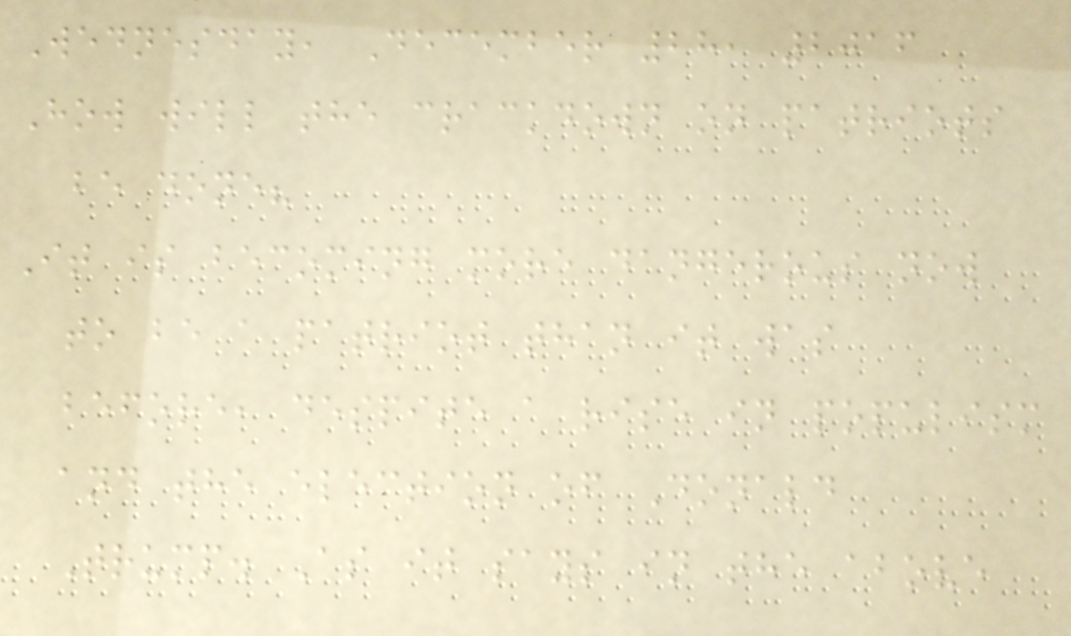Wednesday, December 28, 2016
How will the crackdown on patriots
be done?
It is becoming more dangerous now
to be a patriot than it was
before, despite a rise in populism
and the election of Donald
Trump. As it says in the above
